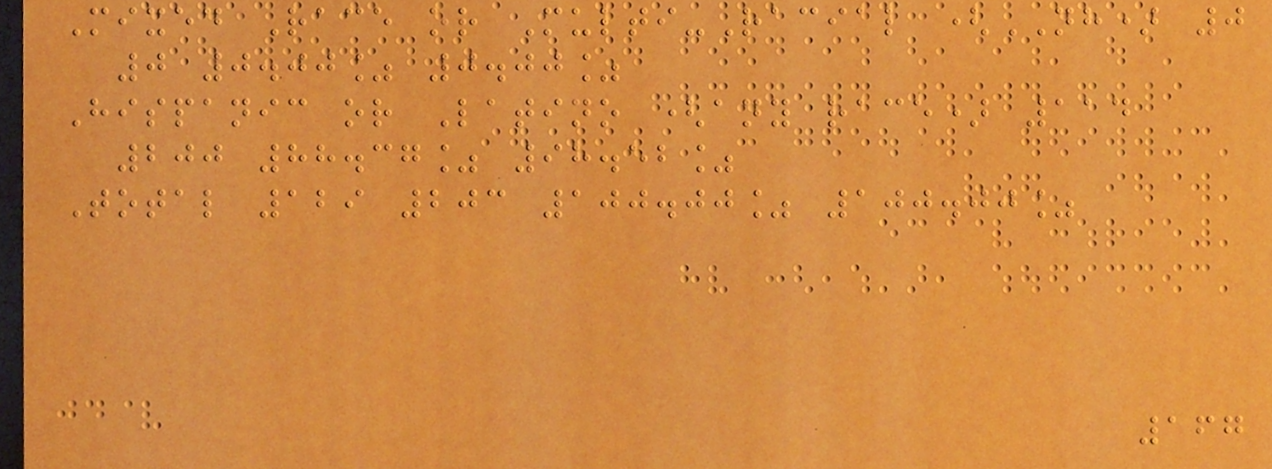Mixed Race or Multi-Racial (NH) 0
0 0.00% 0.00%
Hispanic or Latino (any race) 114
200 88.37% 98.52%
Total 129 203 100.00% 100.00%
167
